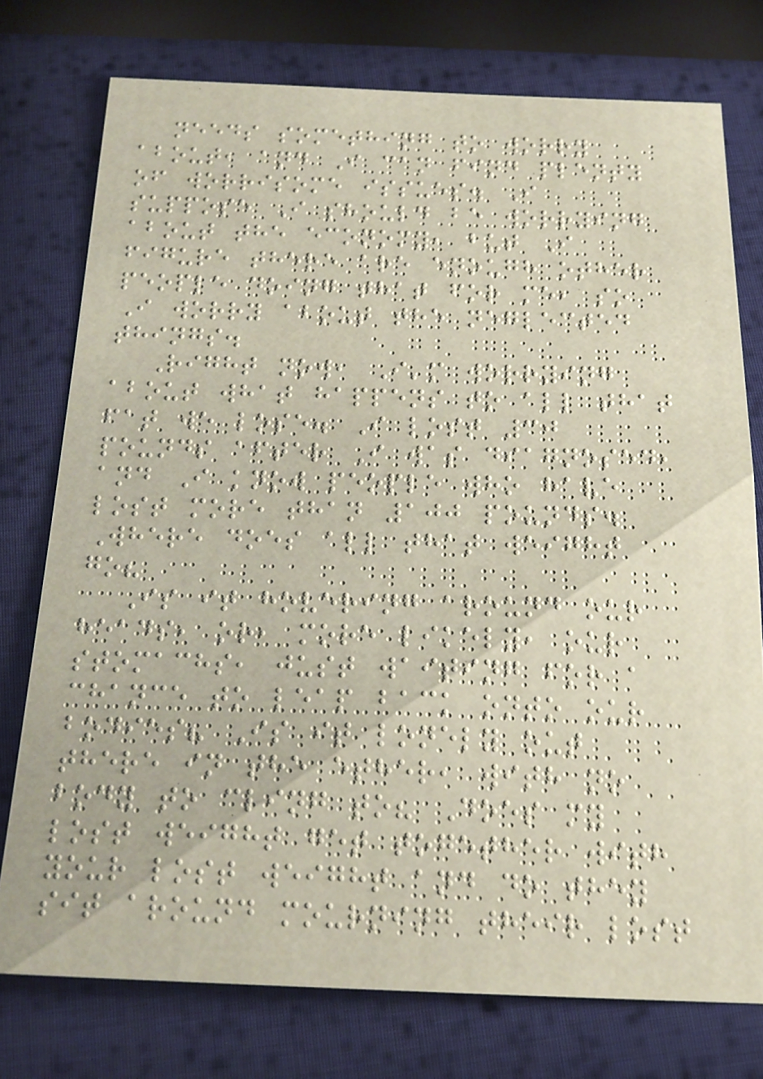needs something to worry
about, and I can find plenty
of worrisome issues. I
suppose I should be worrying
about the economy, but I
figure there are enough other
people doing that for me, so
I worry about the neglected
things.
Right now, I'm worrying
about what happens to all that
fat we lose. I lost 30
pounds after I was diagnosed,
and I know people who have
lost more than 100 pounds.
Where does all that weight
go?
Is it hovering around our
heads, or, more likely, our
stomachs, just waiting for a
chance to leap back onto our
bodies? Is it lonely out
there in the ether, with no
body to cling to? Does my
lost weight get together with
your lost weight and do they
sit around mourning their lost
